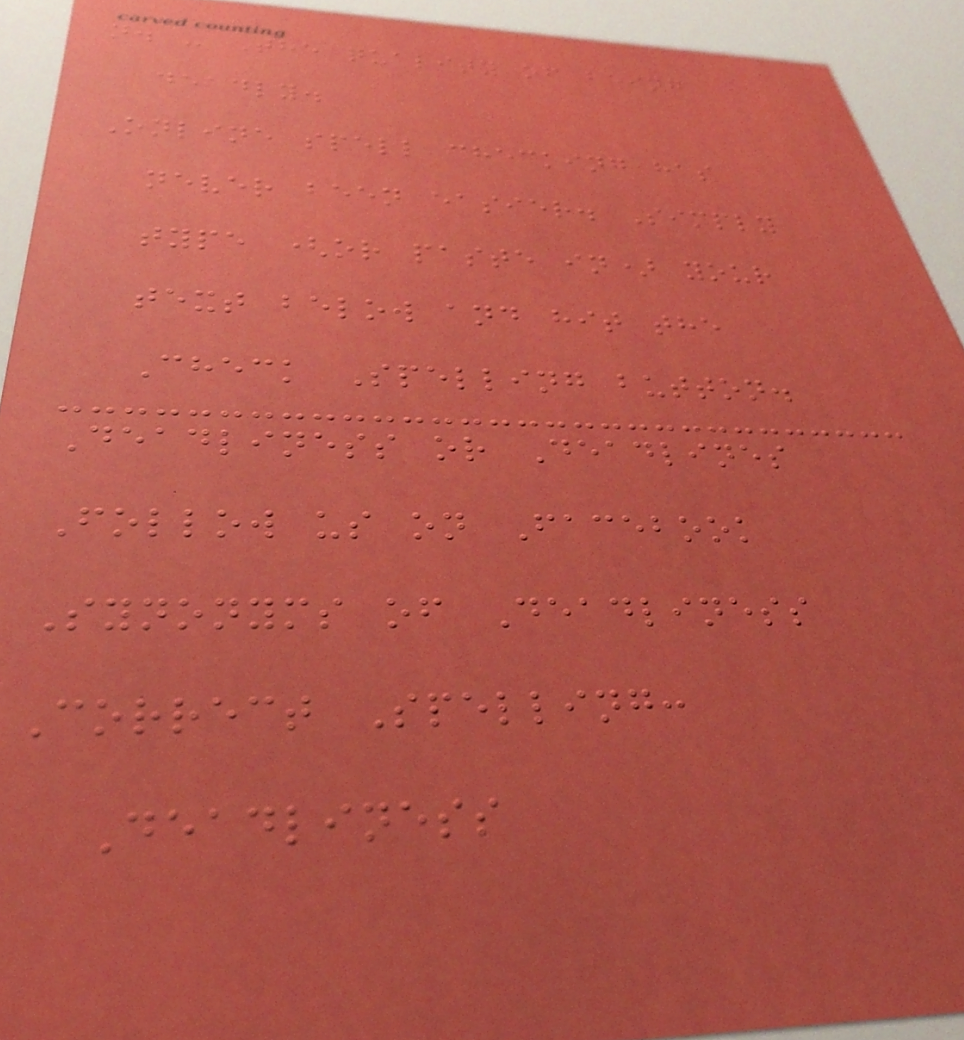n. - The quality of being
deadly.
Online spell checking has
never been easier. Simply
type (or paste in) your
text below and hit the
Check Spelling button.
Deadliness or Deadlines
Follow us on Facebook
Synonyms of Deadliness
Correct Spelling:
Deadliness
